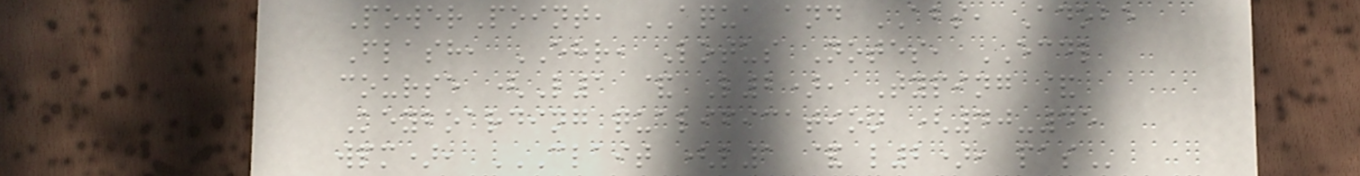PowerPoint, AQUA and ABS, Adobe
Flash, EHR, Lotus Notes, ECDL
course (L1 & L2), Typing &
Keyboarding qualification (40-45
wpm), CLAIT (L1 & L2), PAS
